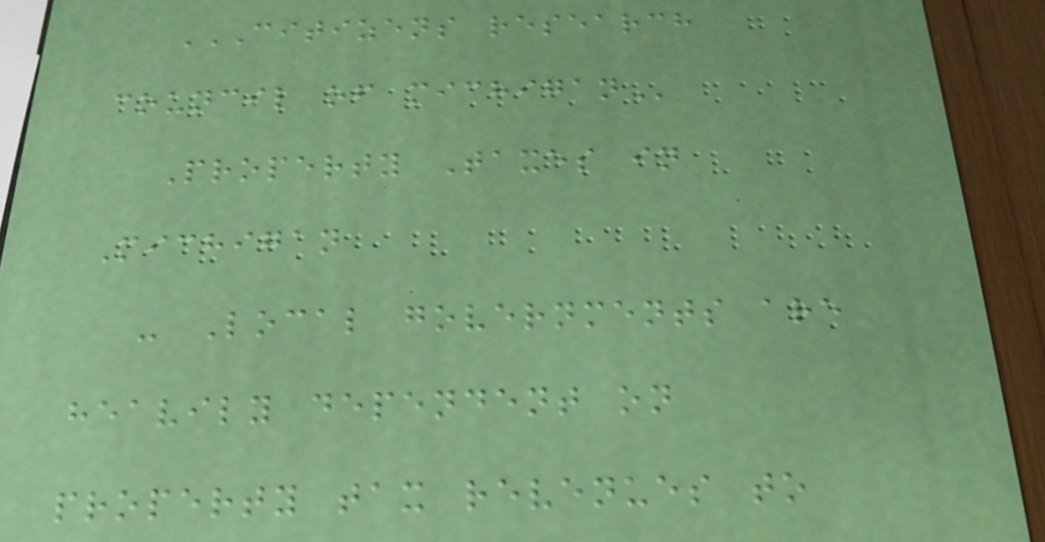CITIZENS RESEARCH
COUNCIL OF MICHIGAN
Property Taxes in
Michigan
- Local governments are
heavily dependent on
property tax revenues to
